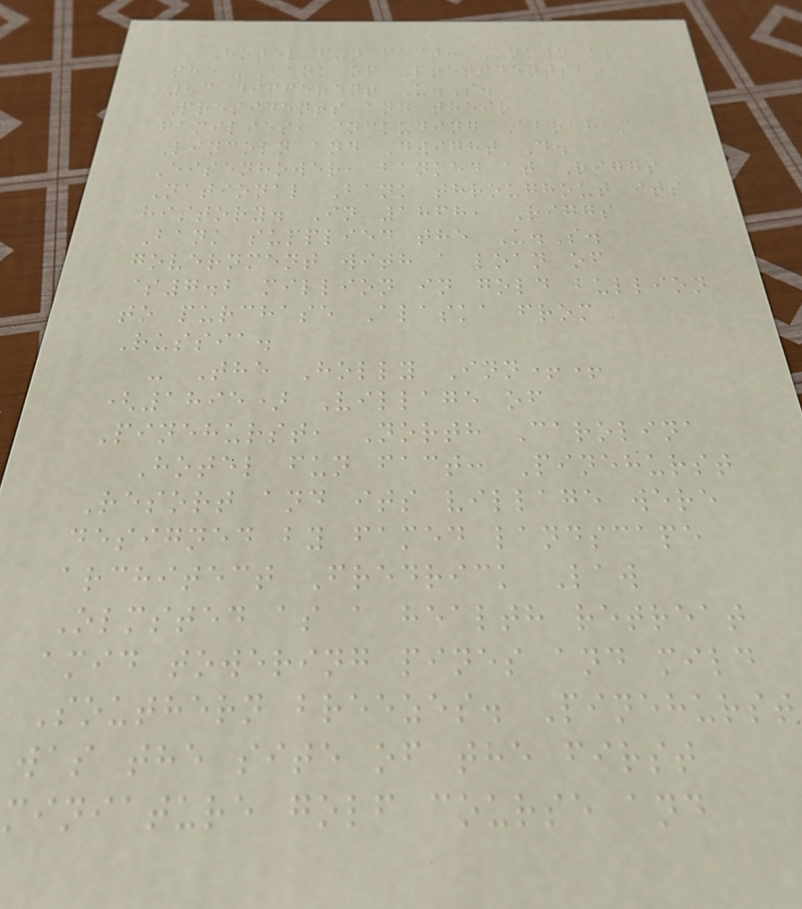Hotel fun fact: Known as
the "Bank of Presidents,"
23 different U.S.
Presidents and their
families, including Abraham
Lincoln and Dwight D.
Eisenhower, banked at Riggs
National Bank throughout its
history. In 1868, Riggs
Bank supplied the U.S.
government with a loan of
$7.2 million in gold bullion
to purchase Alaska from
Russia.
- The Holly Inn++
(1895) Village of
Pinehurst, North Carolina
Hotel fun fact: Pinehurst
Resort and its village were
designed by famed landscape
architect Fredrick Law
Olmsted as a health retreat
amid towering pines and mild
Southern breezes. Pinehurst
was the site of the first
miniature golf course and
